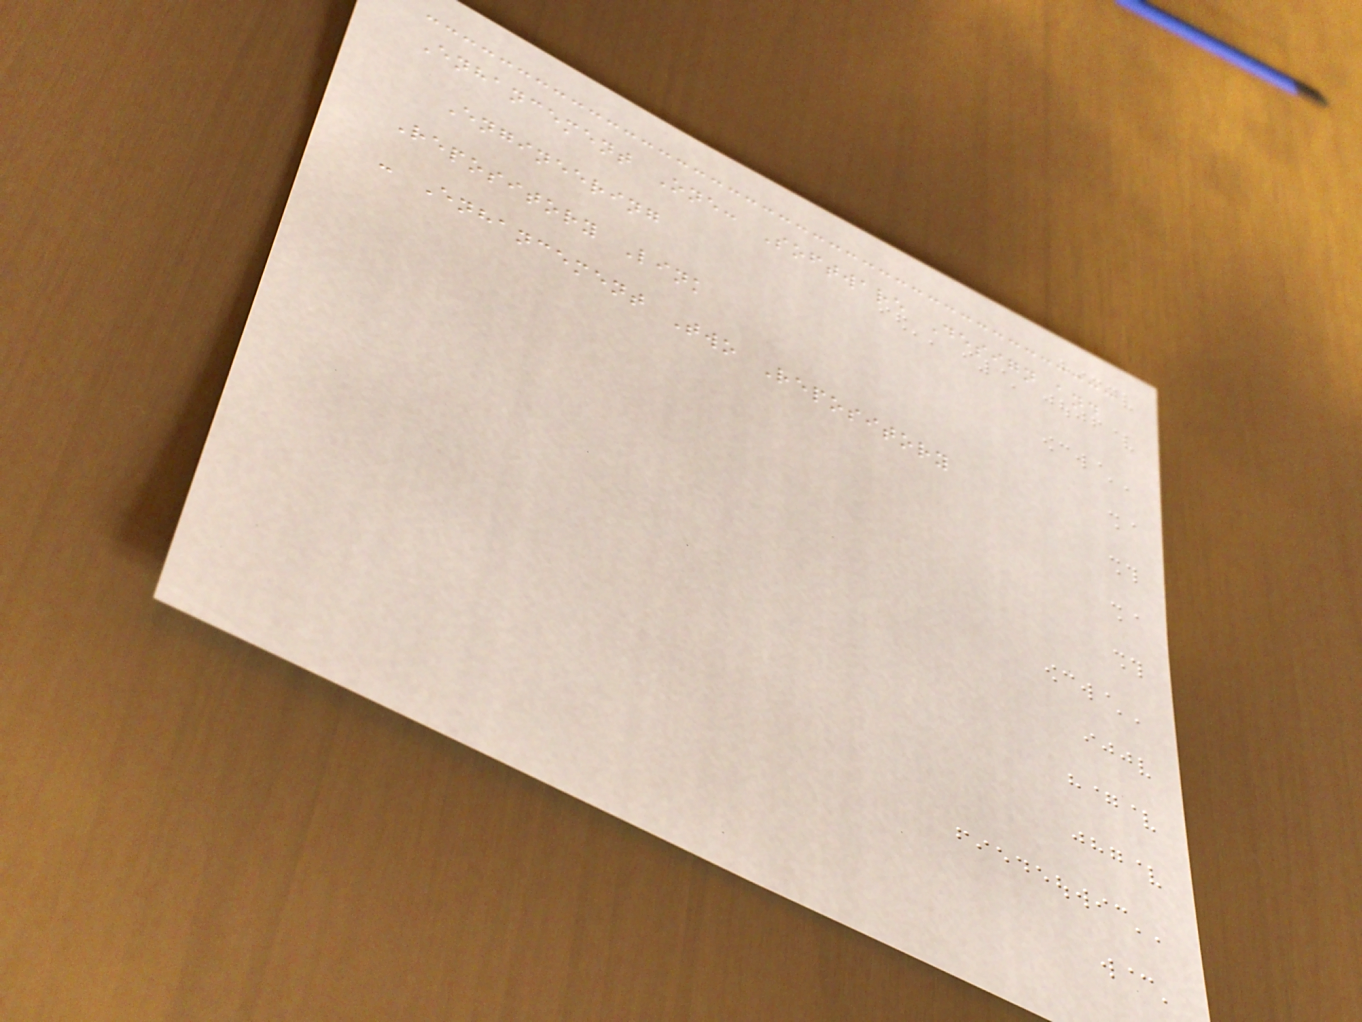Enhancement One: Software Design and
Engineering
Repository Link
- Enhancement Two Repository
